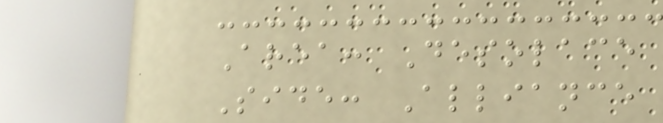Area: Desolace
Side: Alliance
